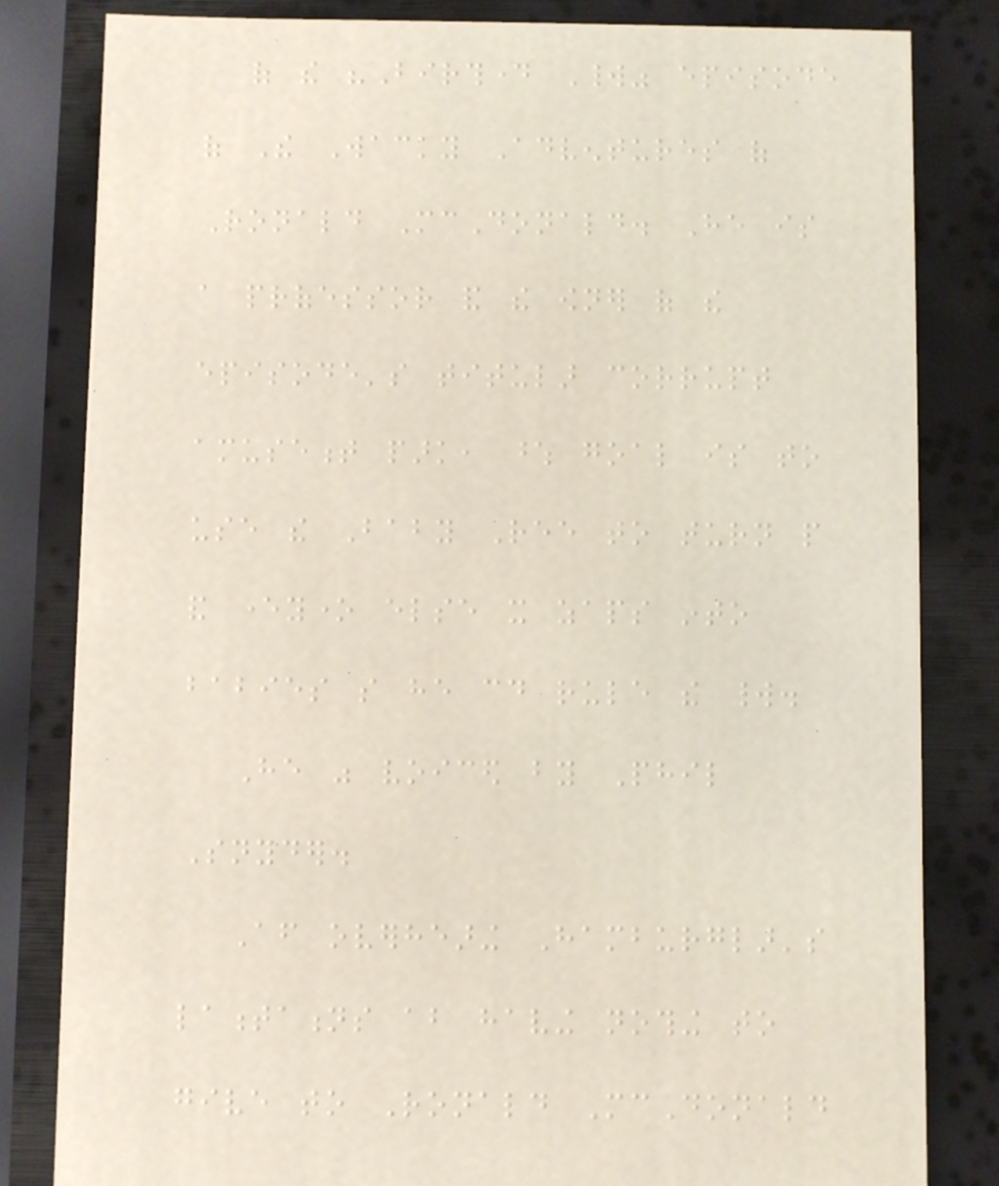of the "Birthday World" episode
of The Wacky Adventures of
Ronald McDonald. He is
a professor and the owner of the
episode's titular corrupt
amusement park, whose goal is to
use the Baby Ree to turn people
and everyone else it zaps into
babies so he could rule the world.
He was voiced by Phil
Snyder.
After overhearing Hamburglar's
lamentations about having nothing to
give to Ronald McDonald
